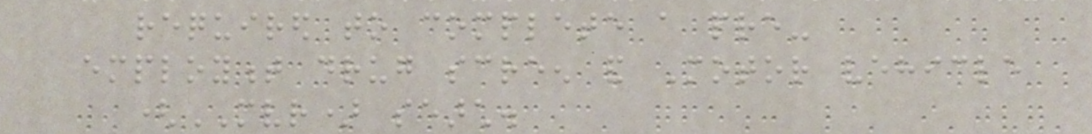required to complete a pre-
employment drug screen and Motor vehicle
(MVR) search.
